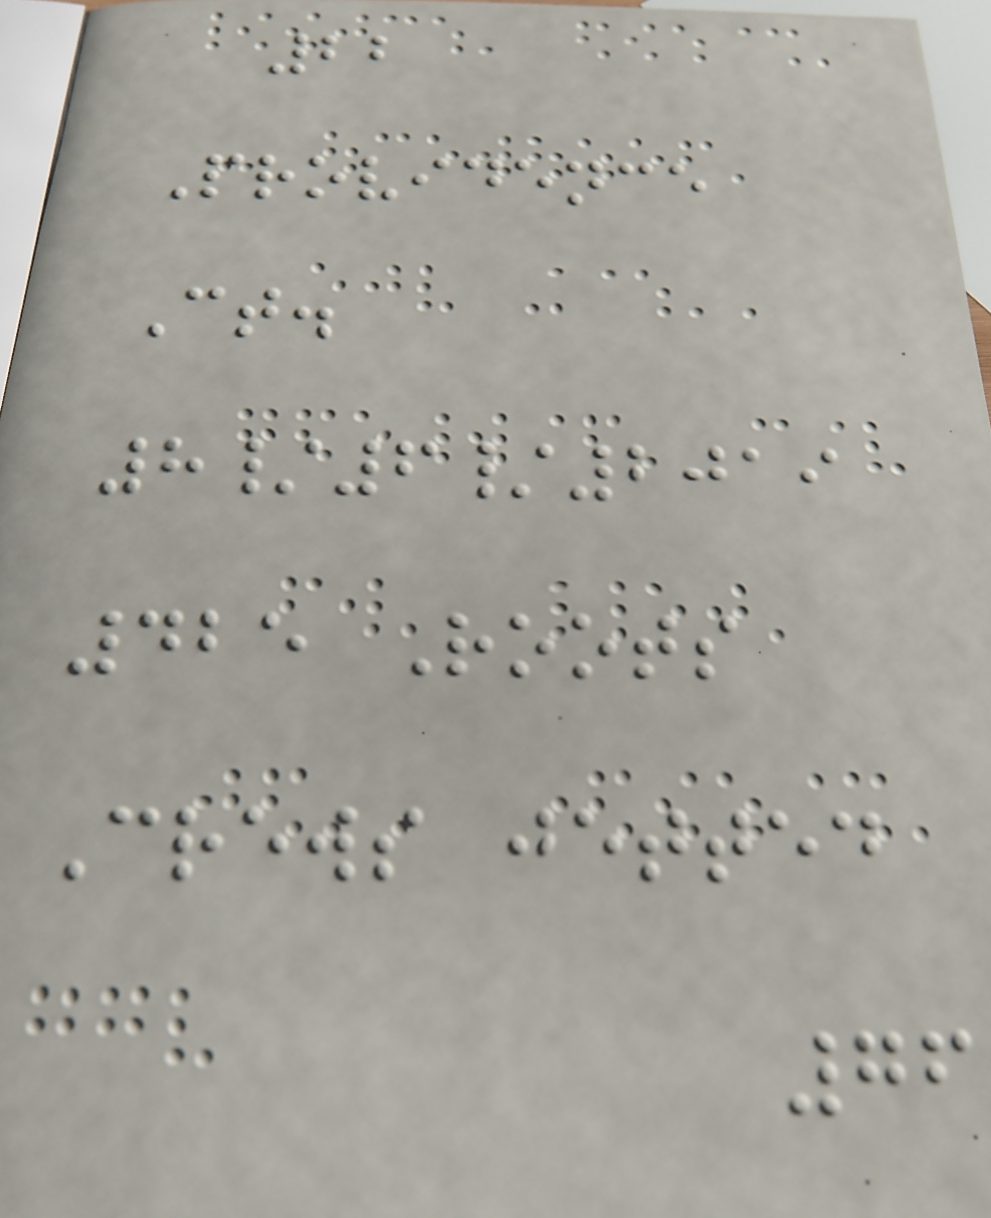22
Providence
Ct.
8/6/2019
425 Roots
Crews jetted
76
